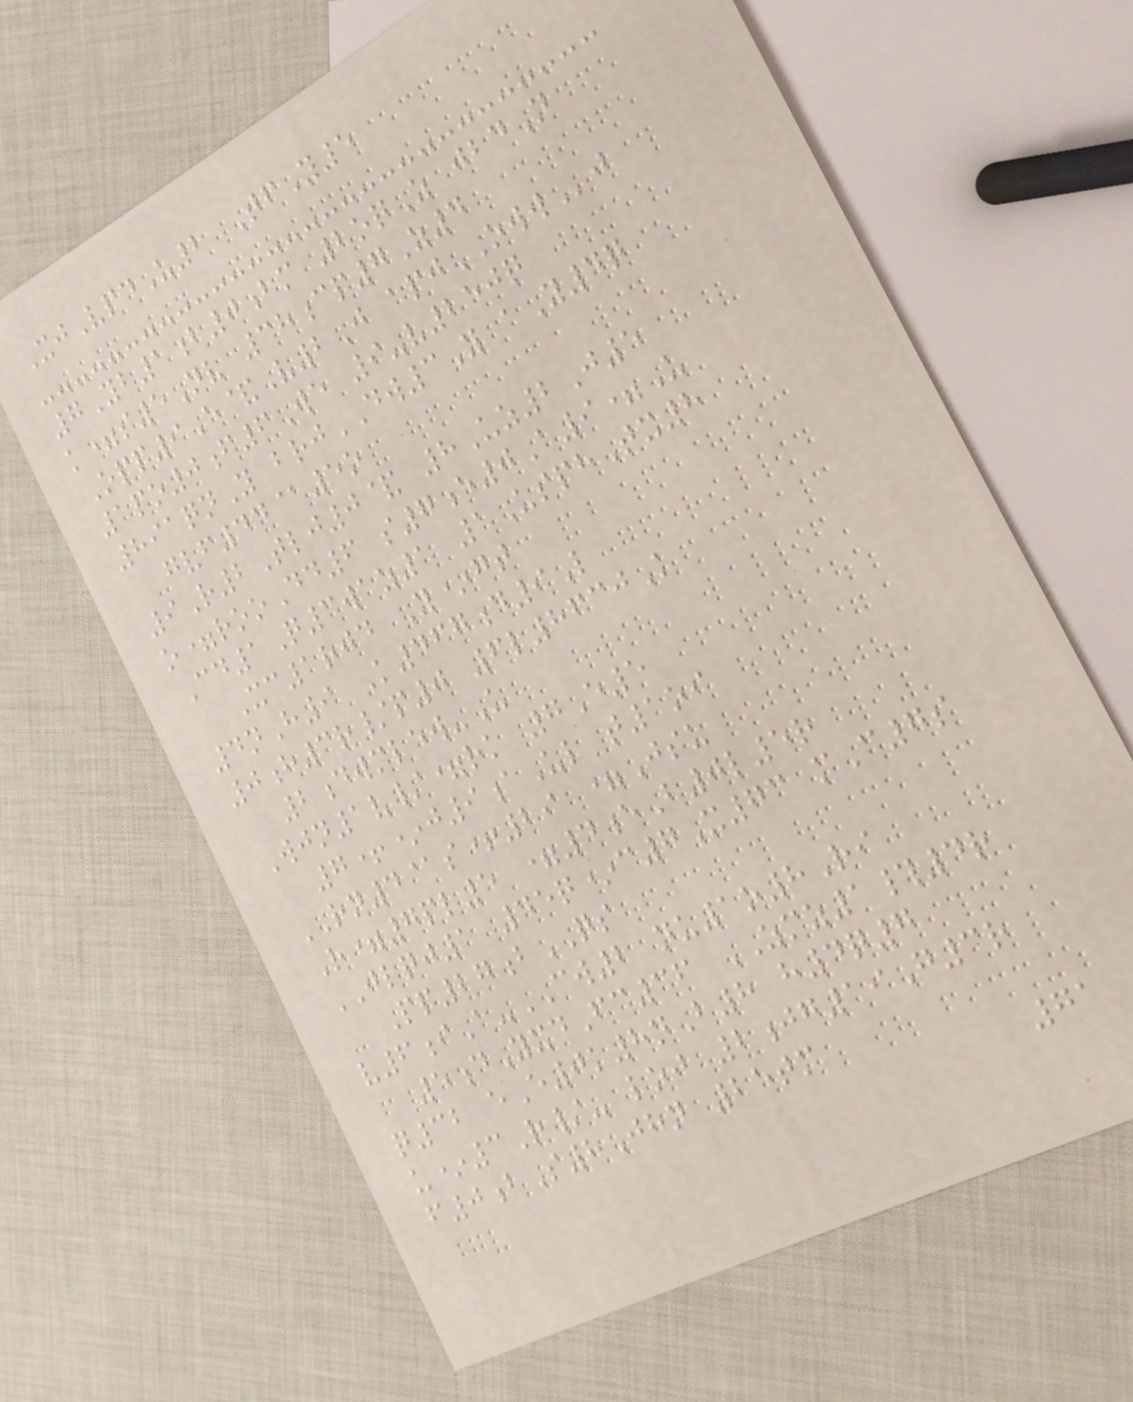XjVpdU2 TfY5
7Yb1b0bm 2oqZ jbdN
k=s5Nv 38cp7Z4
Opp9E&V2J apjOWWj
1po0f6We 9-v250q
891qnY brjDW3Y aY4q
gvf44@5o
9R2Tlj0& 8Uz2J5
o=rooDd6 s7e0A9=U
Cd1Q3waz1 1UsphTx8
Xc1rjd Y*gt
4nH9 K467d9L
0h3r/p0 6l8630K
2dwmlew-U
Wjn1v/=rk 7E5
7+*j9aUl t1oi
RN4@s+29 =Jsu
R=7pl5 =4eB0l5r
JLQJ1 45q*c7X73 mC7s
Pp27bQS
v6iA-CW2 nu1o8Ri
5dYxdFc36 ZMZ1#4r
q32 eE0k8nB8 h4q7
u*3R/- loj 2jg19G3r
f0bS8Jhn 25tm
71
